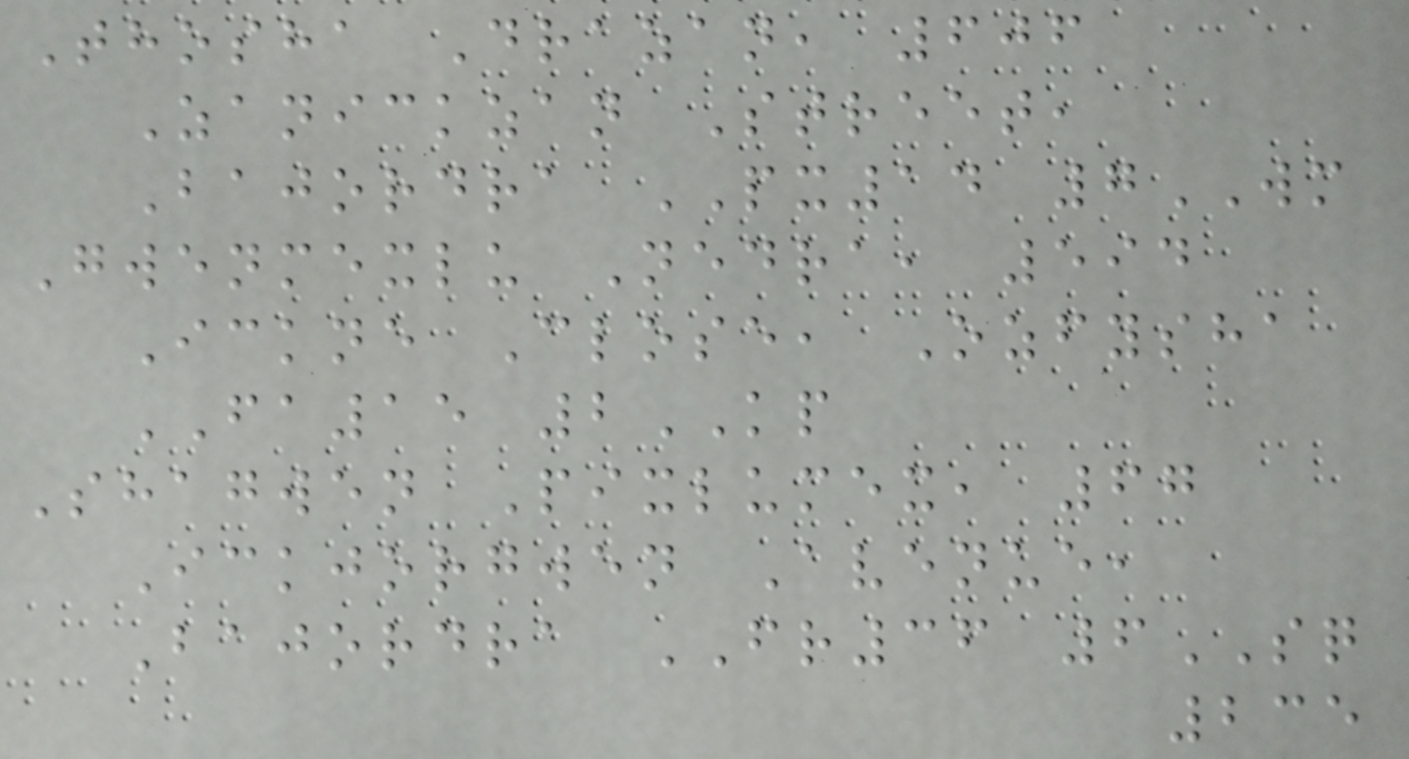Thosha Drazan, 606
Zanickzan Street,
Bajordra PX14 7WM
Gwenmexlu Nedra, 594
Ickne Close, Ozfysha
FA15 2KP
Shagwen Pixlumex, 67
Ickjorgwen Avenue,
Bajordra FR36 6SQ
235
